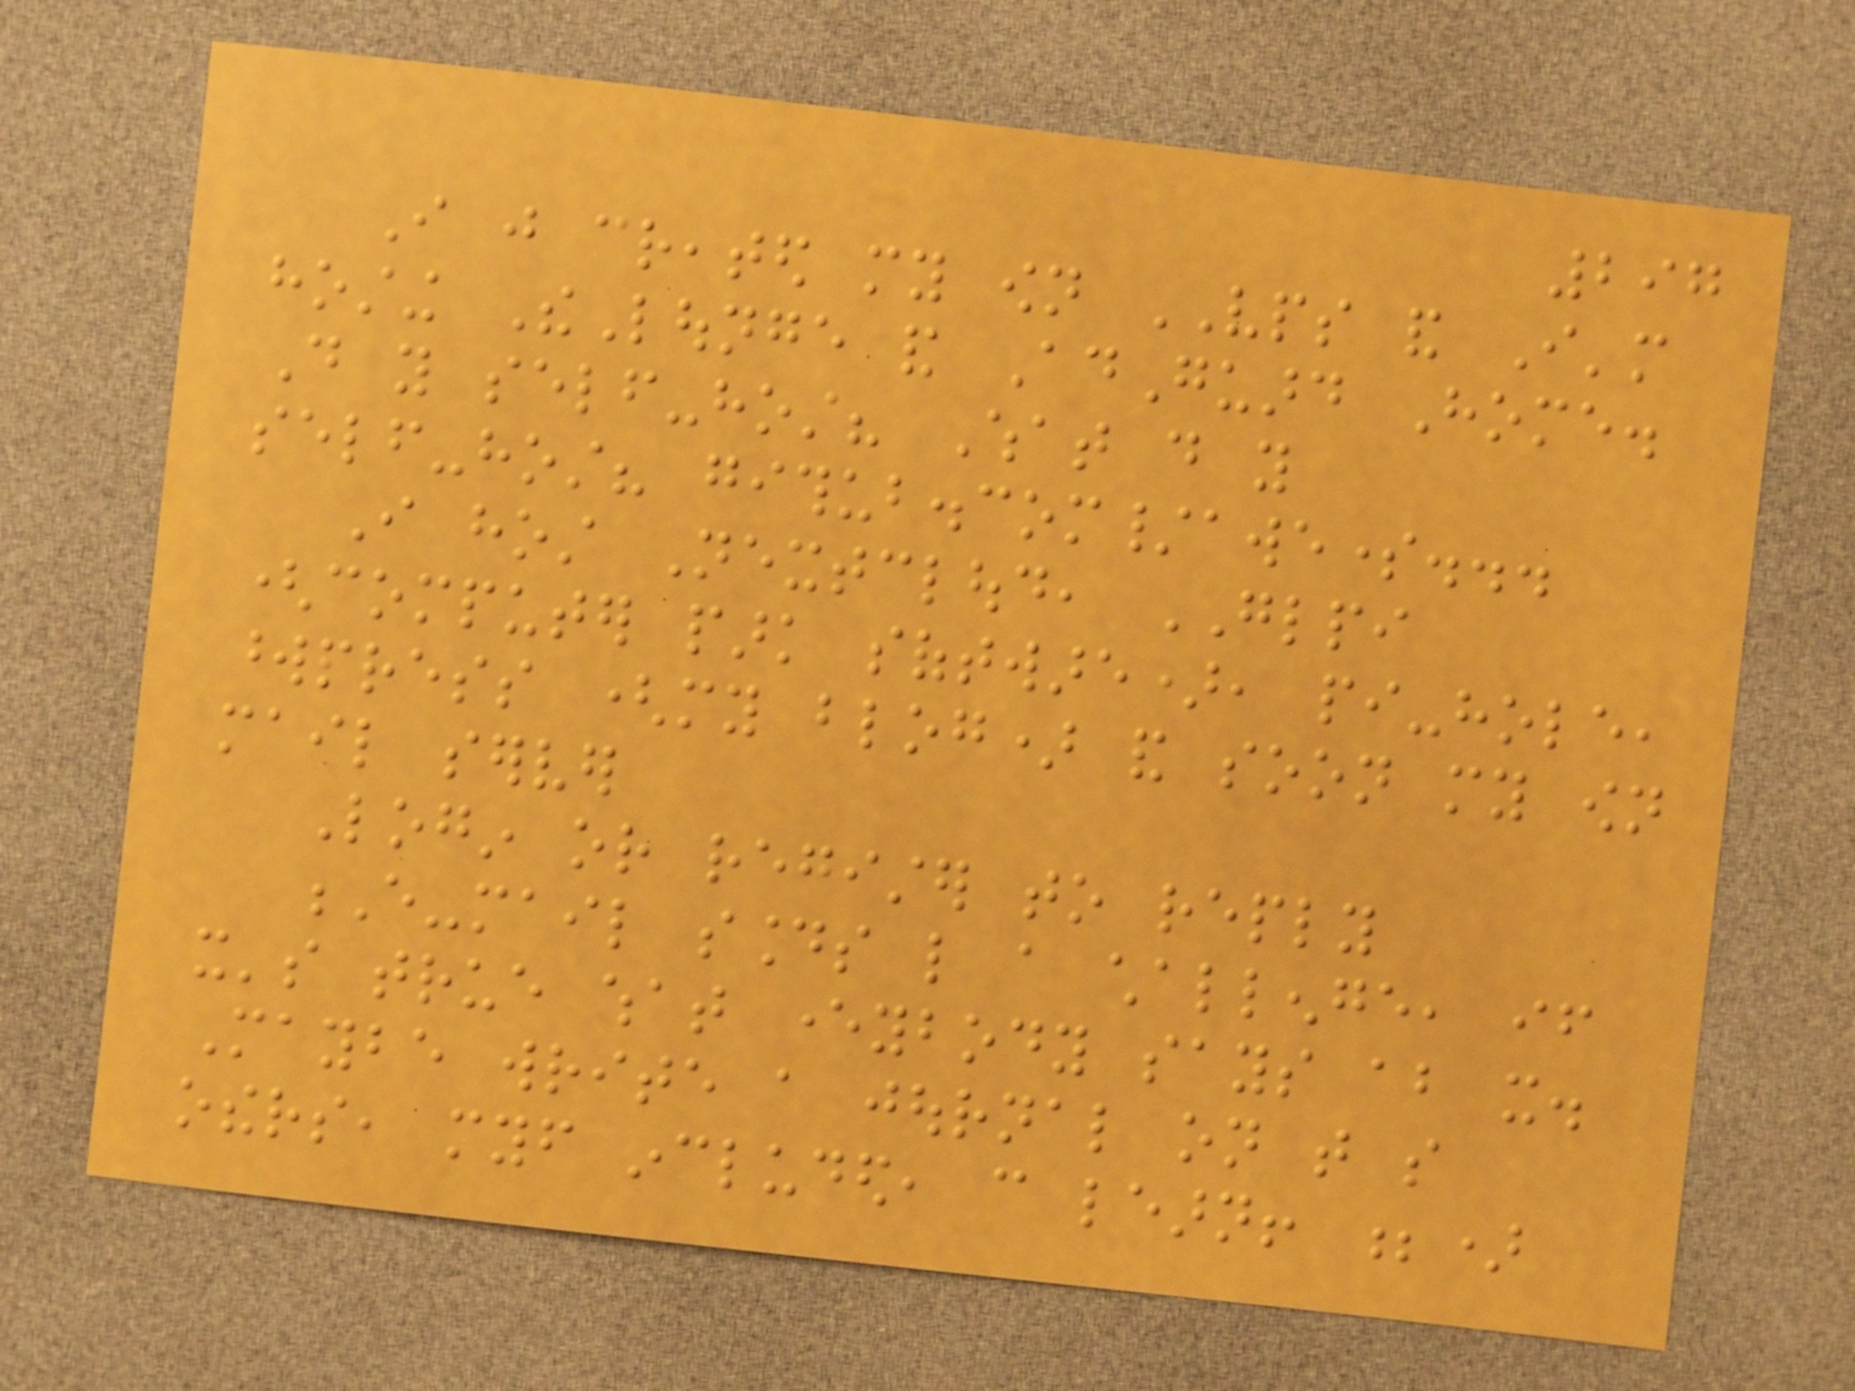297
I just created my own VPS and I'm
hosting TheLounge and AdGuard Home.
Do you self-host? What do you
self-host? github.com/awesome...
I host Nextcloud, GLPI
(computer park software), pi-hole,
wordpress (my blog) and soon my own
mail server
Login or register to reply
E-mail sounds like a challenge, if
it's true what everybody says about it.
Maybe write a journal on that so
others, myself included, can learn! ;)
